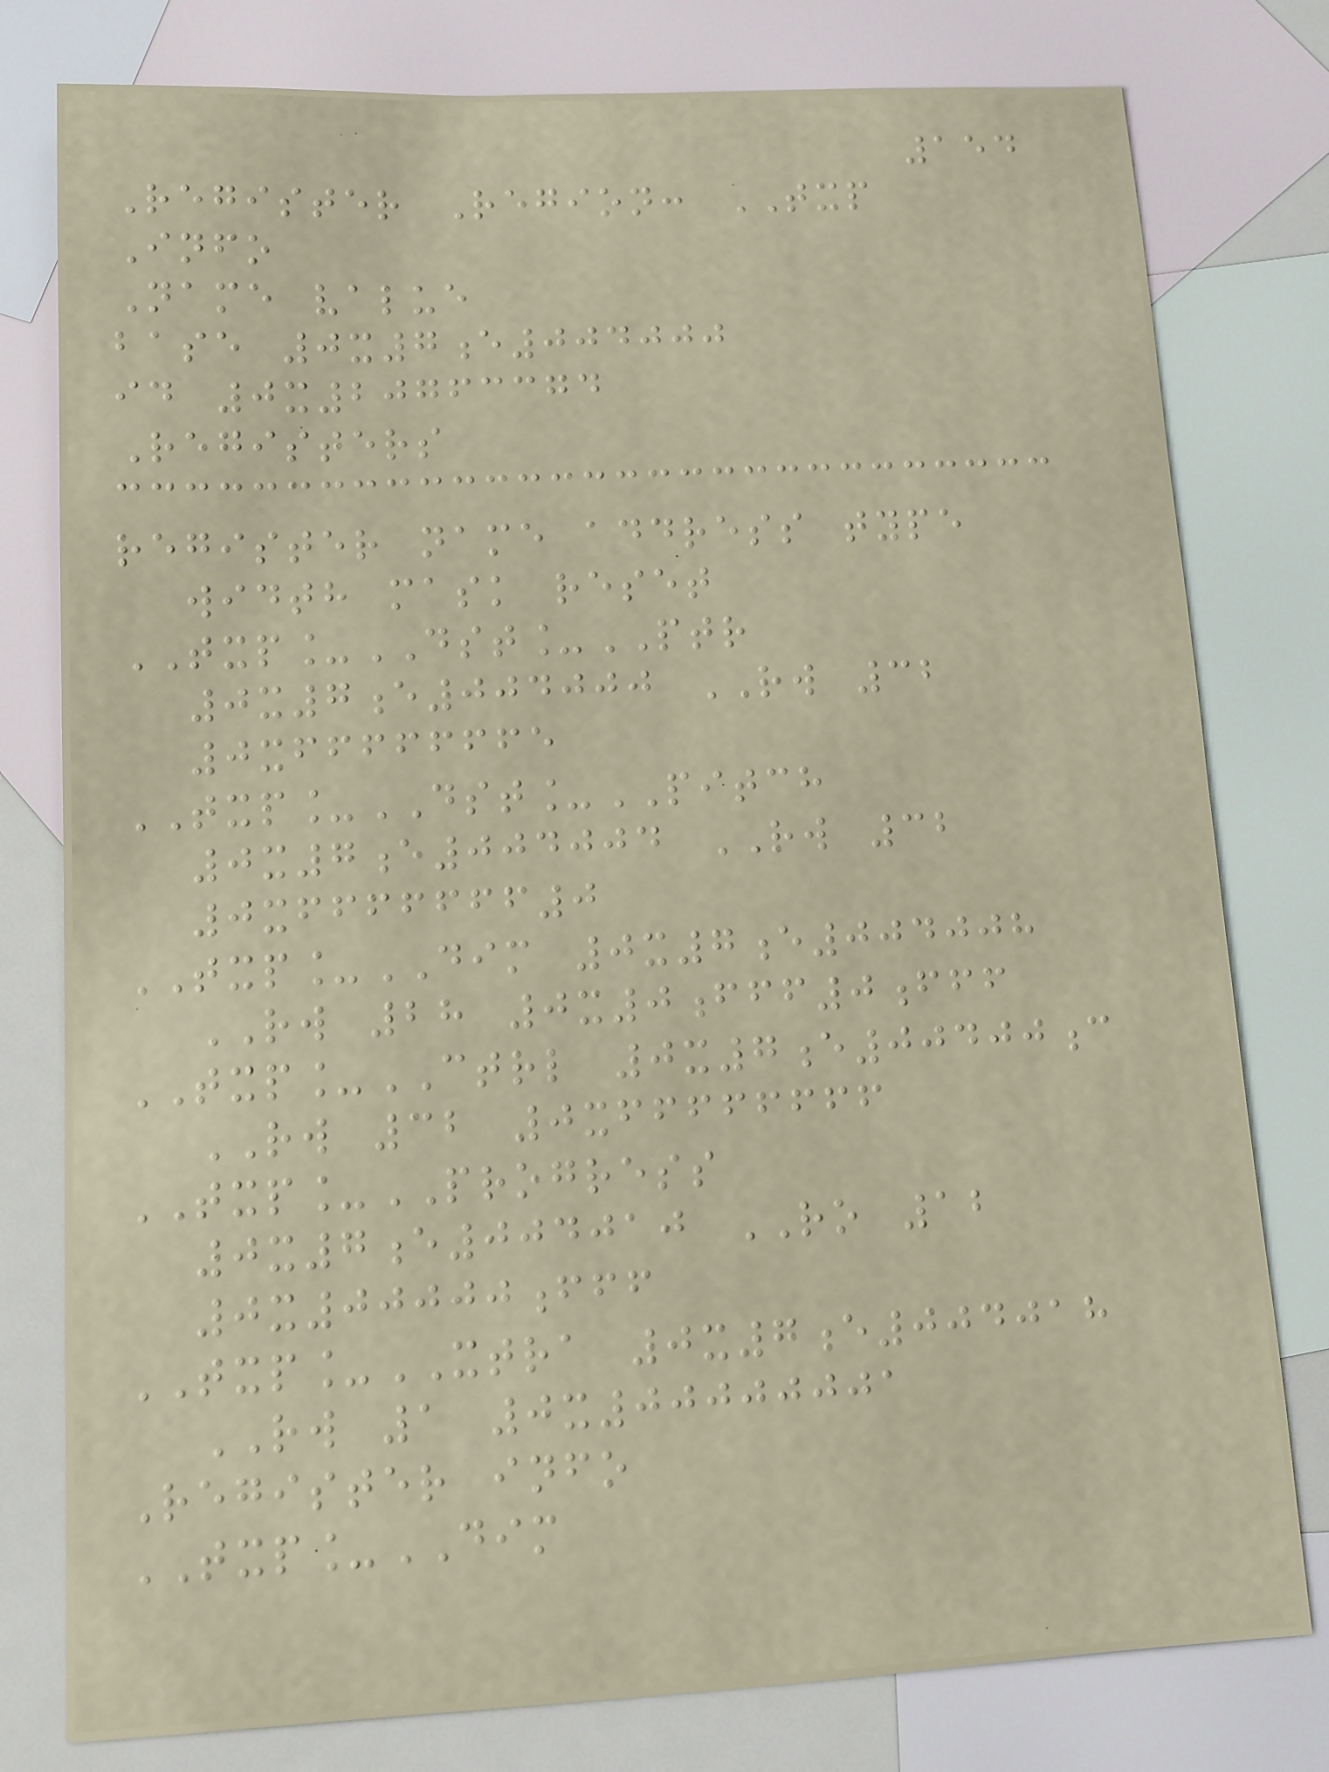154
Register Region: TXP
Info
Name value
base 0x7e004000
id 0x20763374
Registers
register name address type
width mask reset
TXP_DST_PTR
0x7e004000 RW 32
0xfffffffe
TXP_DST_PITCH
0x7e004004 RW 32
0xfffffff0
TXP_DIM 0x7e004008
RW 28 0x0fff0fff
TXP_CTRL 0x7e00400c
RW 32 0xffffffff
TXP_PROGRESS
0x7e004010 RO 12
0x00000fff
TXP_XTRA 0x7e004018
RW 1 0x00000001
Register info
TXP_DIM
